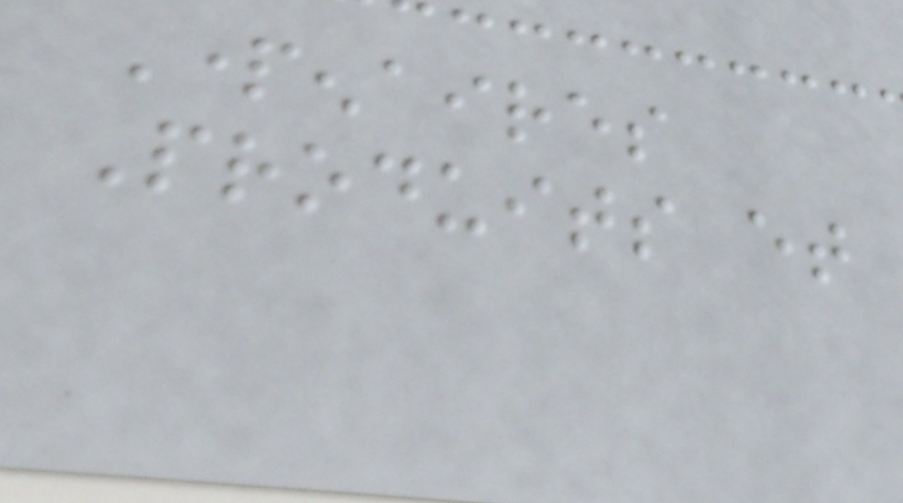Partenaires
Produits et
